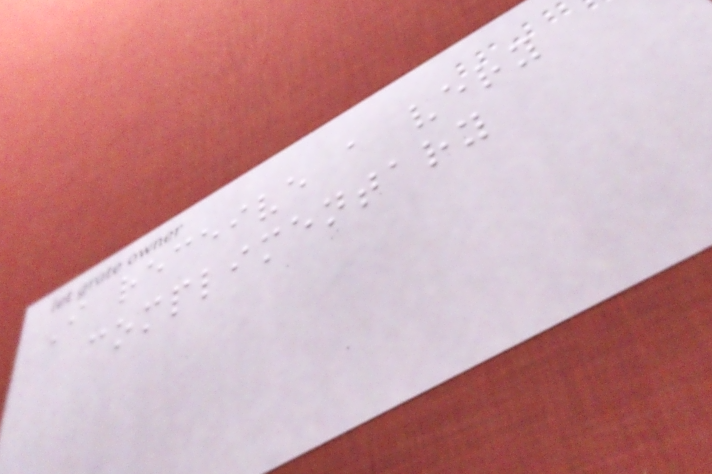I receive a very
complimentary
